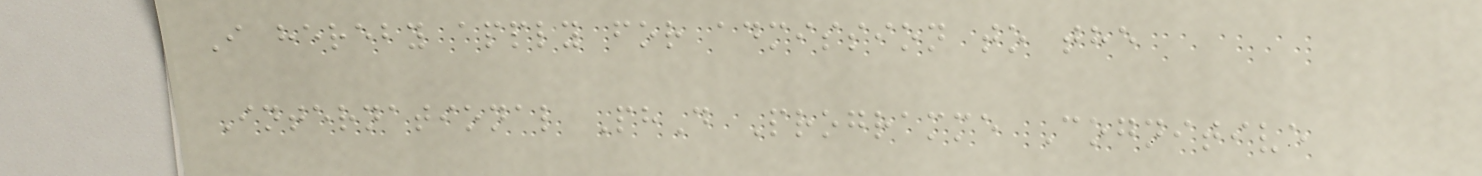I hereby apply for admission to the
International PhD Programme Cognitive
